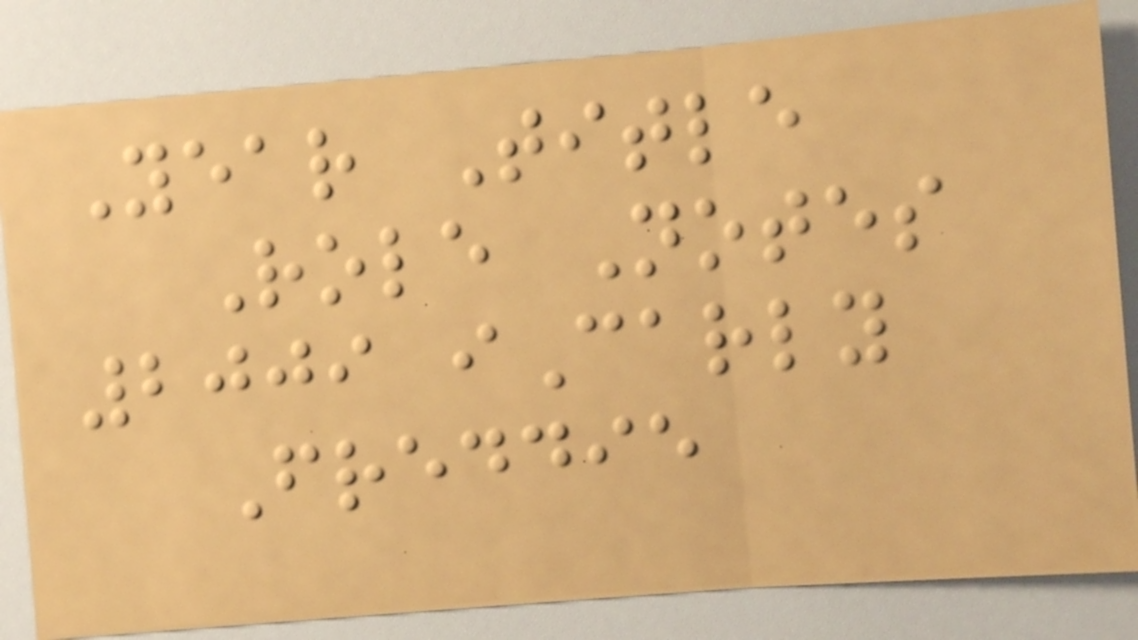Year Title
Role Notes
2009 iCarly
Freddie
